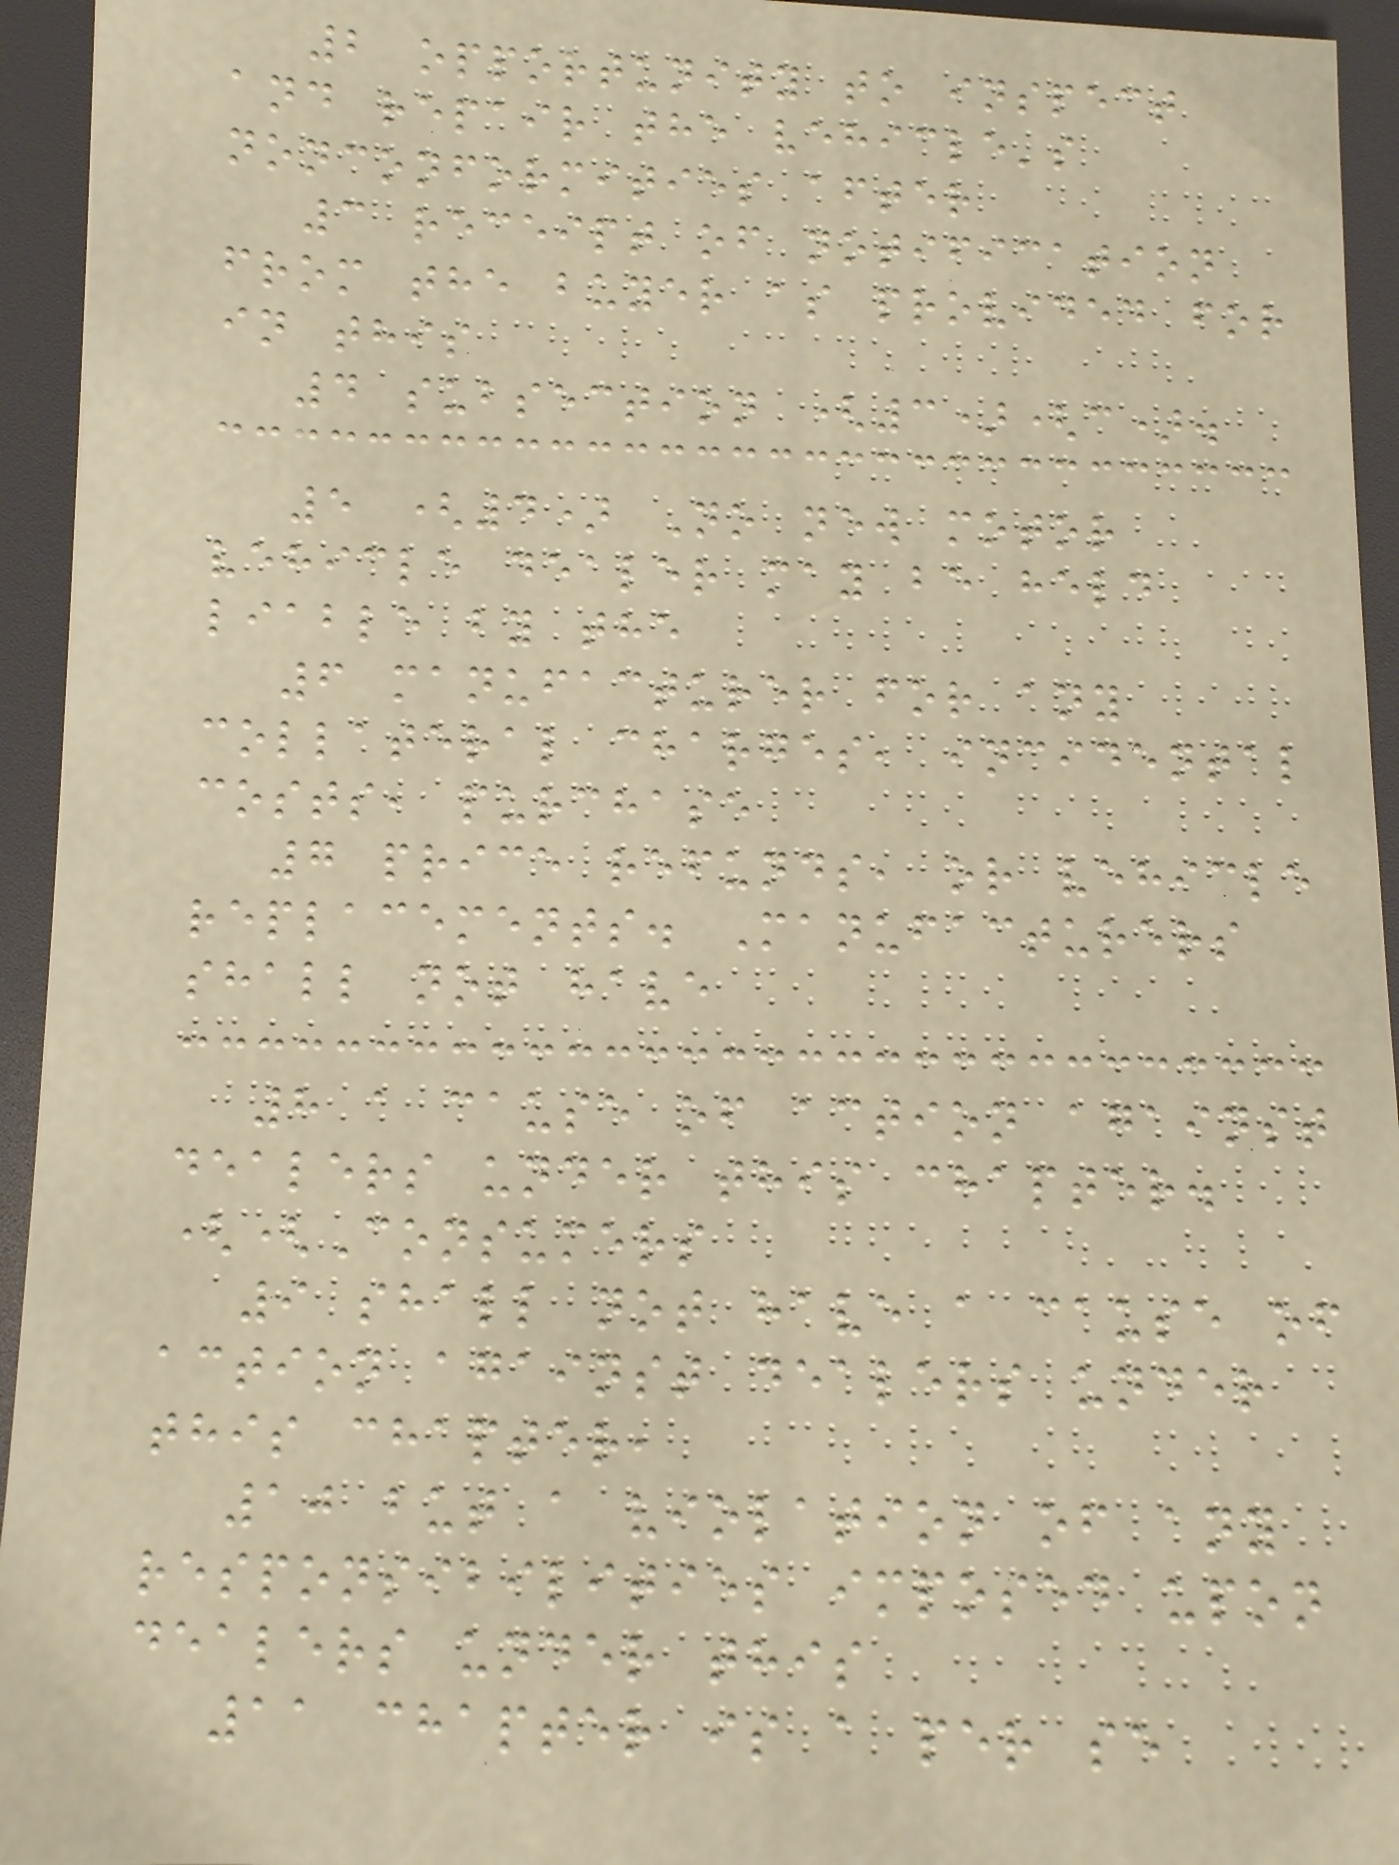2 opportunity to inspect
and repair the vehicle's
nonconformities after
3 receipt of notification
from the buyer as provided for
in this
4 subsection (3)(c).
5 (4) No new motor
vehicle dealer may be held
liable by the
6 manufacturer for any
collateral charges, incidental
costs, purchase
7 price refunds, or vehicle
replacements. Manufacturers
shall not have
8 a cause of action against
dealers under this chapter.
((Consumers
9 shall not have a cause of
action against dealers under
this chapter,
10 but a violation of any
responsibilities imposed upon
dealers under this
11 chapter is a per se
